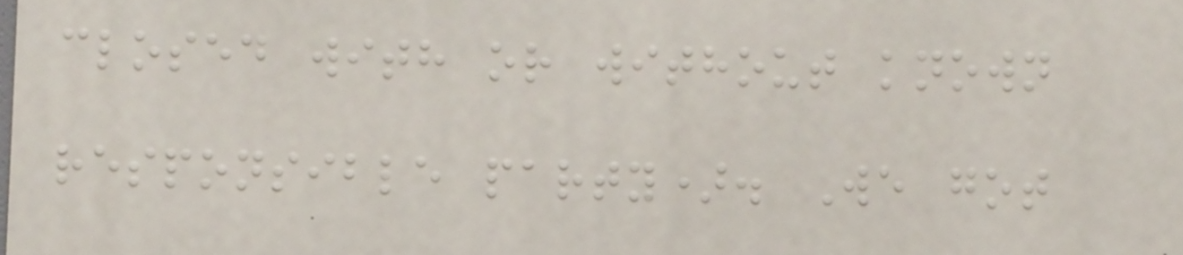closed with or without known
responsible party). We got
